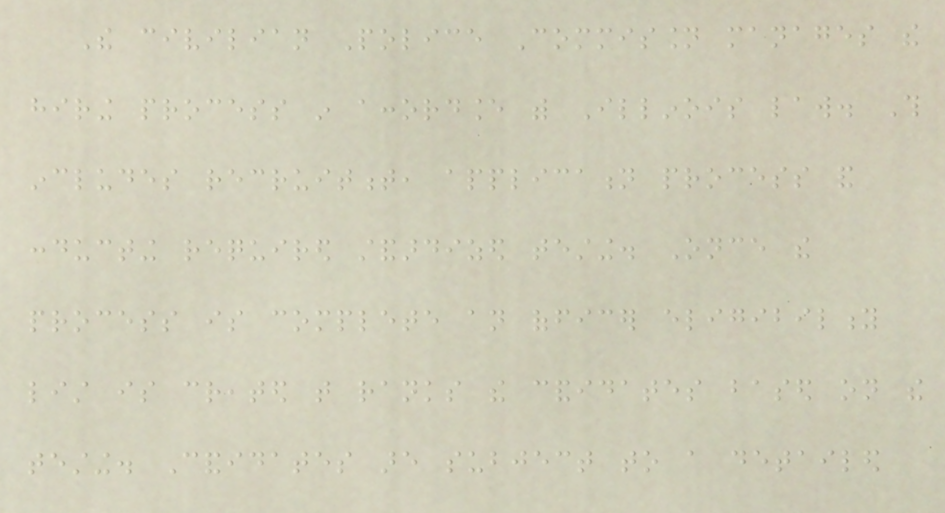The civilian Police Commission manages the
hiring process in accordance with Illinois law. This
includes recruitment, application process and
conducting required standardized testing. Once the
process is complete an officer eligibility
list is created that ranks the candidates based on the
testing. Candidates are subject to a detailed
